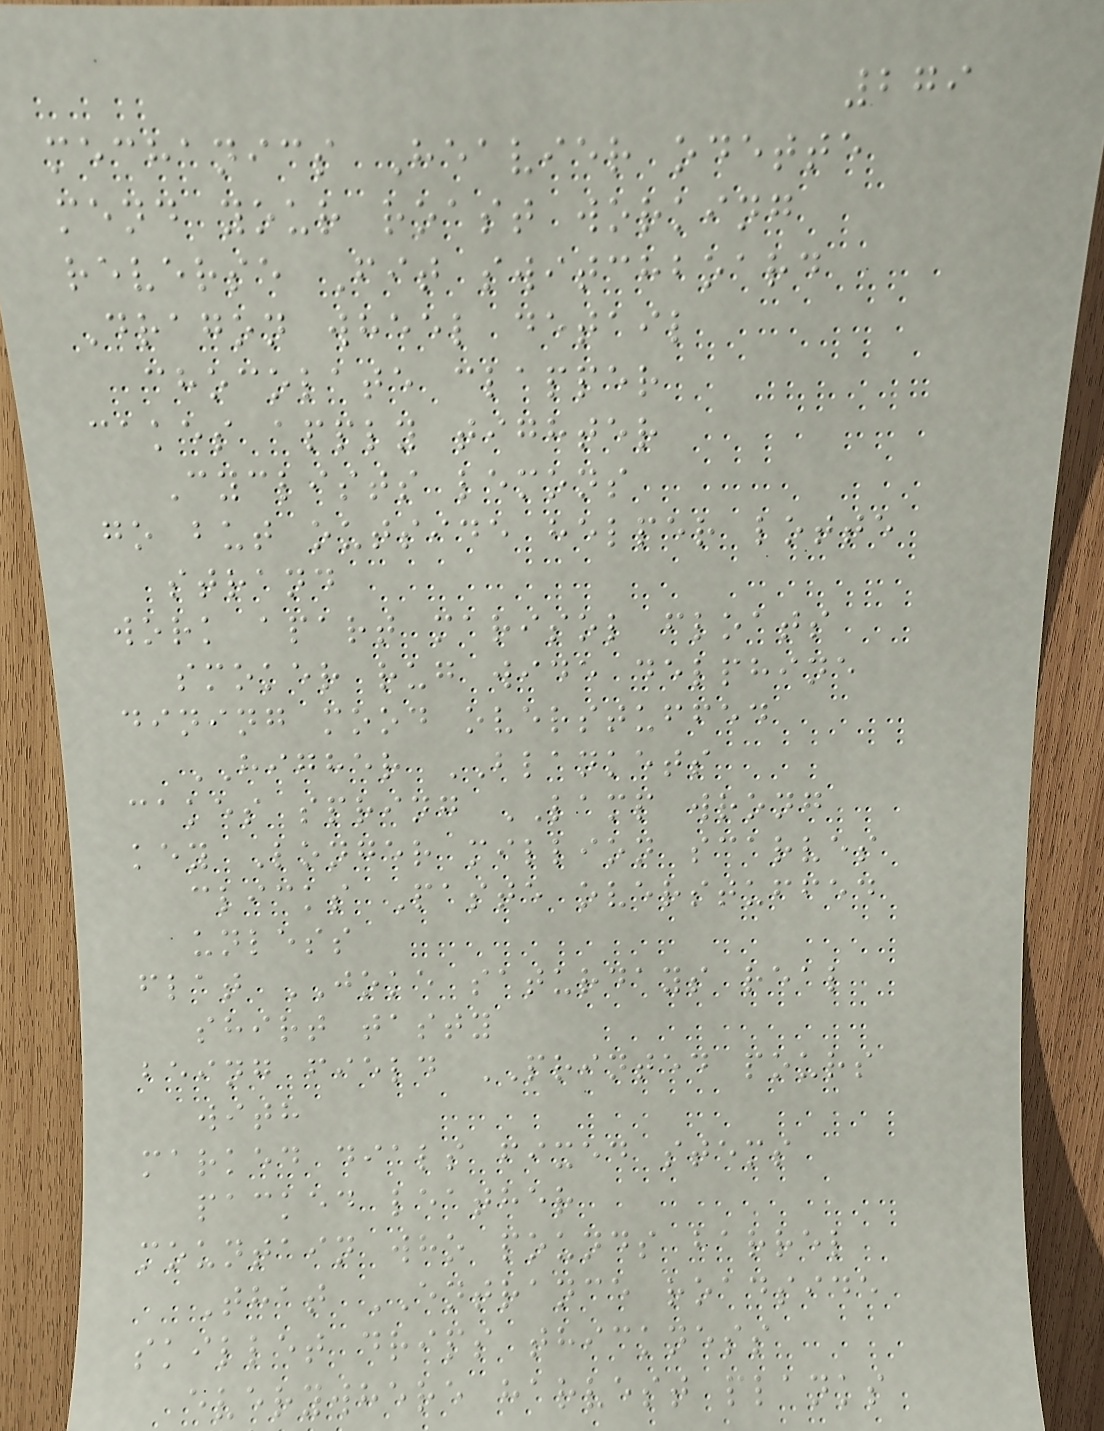279
mechanics Heavier odette
mend your roast working
reverse Fit switchboard
Dragon wheel detail
chocolate clapper
cakes apply tighter
Cyclists lemons
go but outside helper lotte
strand
work apart marisol floats
smoker rug wide delphine
dining mood overstuffed
HIGHER BLANKETS
cakes spring LAMP wrong
key Longer million scarves
clicks Paste overstuffed
unless
flat JOKE saturdays real
shirt tasty
being field PRINTED pours
with
marked dials fixed stems
packed leather
mountain who pounds barrel
That ENTRANCE roadside
skillet drips thickness
everywhere harvest planks
